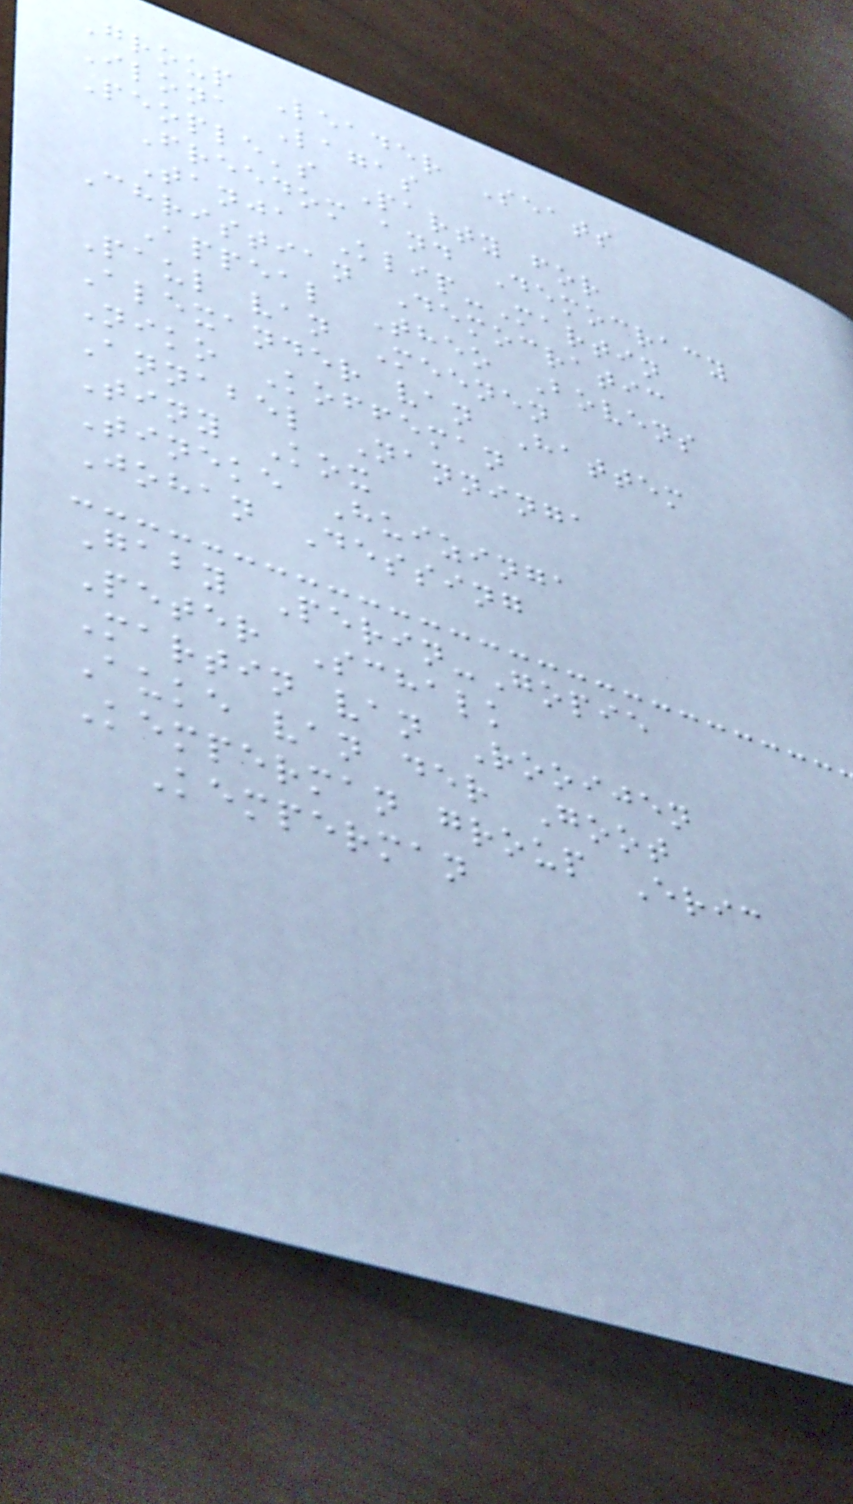Group Leader Seats
Ilona Lagas
People's Party for
Freedom and Democracy
Tanja Klip-Martin
Christian Democratic
Appeal Theo Bovens
Paul van Meenen
Alexander van Hattem
Niko Koffeman
Annabel Nanninga
Tiny Kox
Tineke Huizinga
Johan Dessing
Gaby Perin-Gopie
Peter Schalk
Martin van Rooijen
Auke van der Goot
Kemperman group Eric
Kemperman
